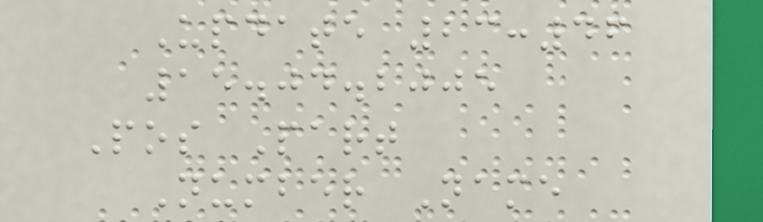Update 23:46
15.04.2005
Pos Part
Number Name
